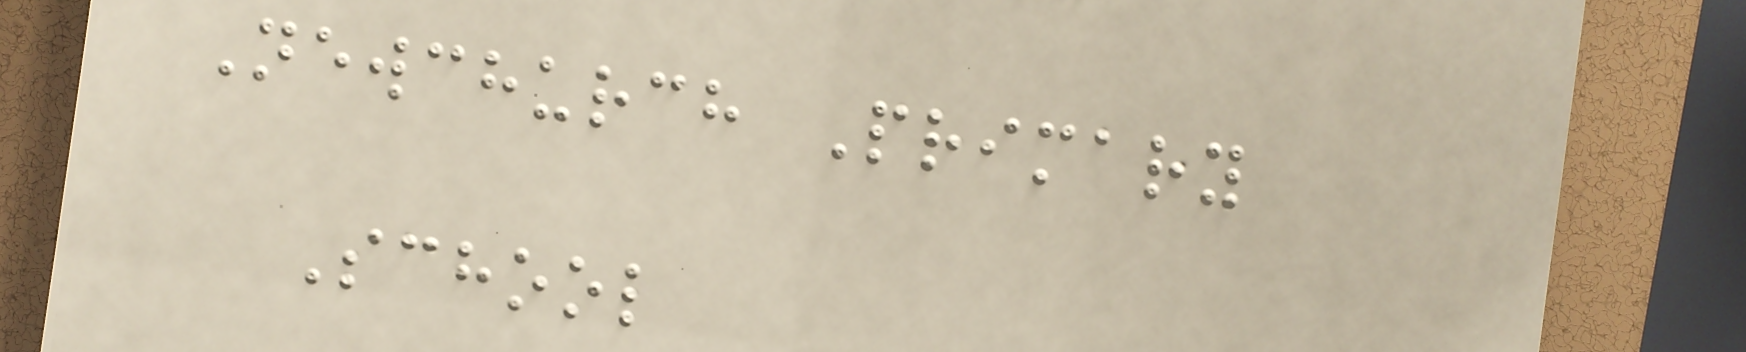Newchurch Primary
School
